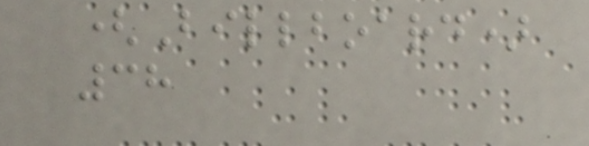(Billboard)
38
